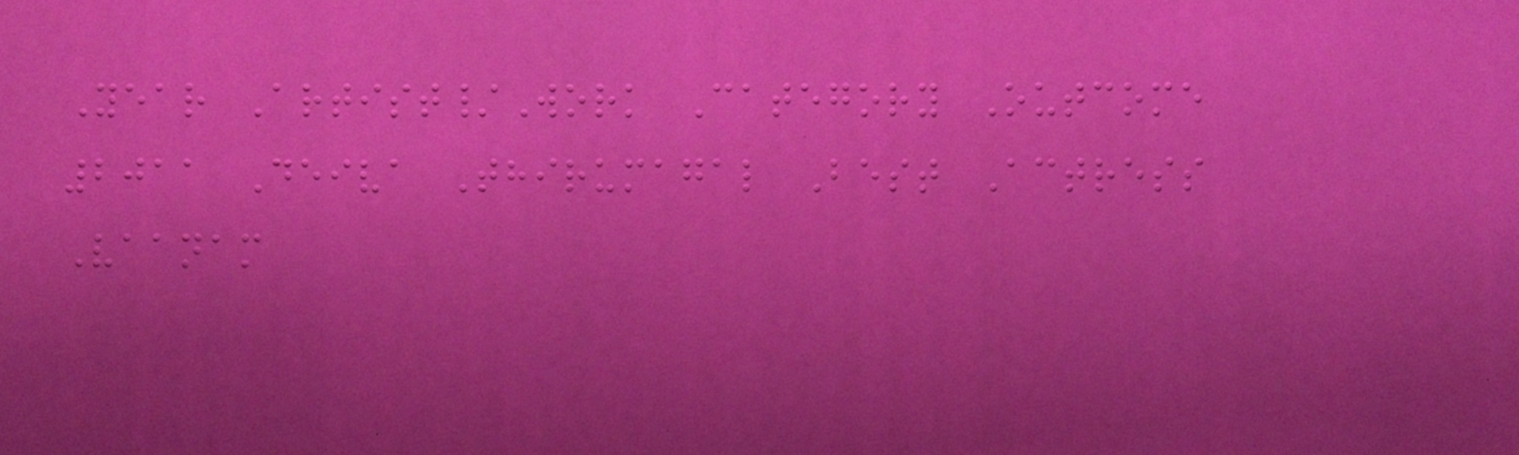Year Artist/Work Category Outcome
2011 Deiva Thirumagal Best Actress
Vaanam
